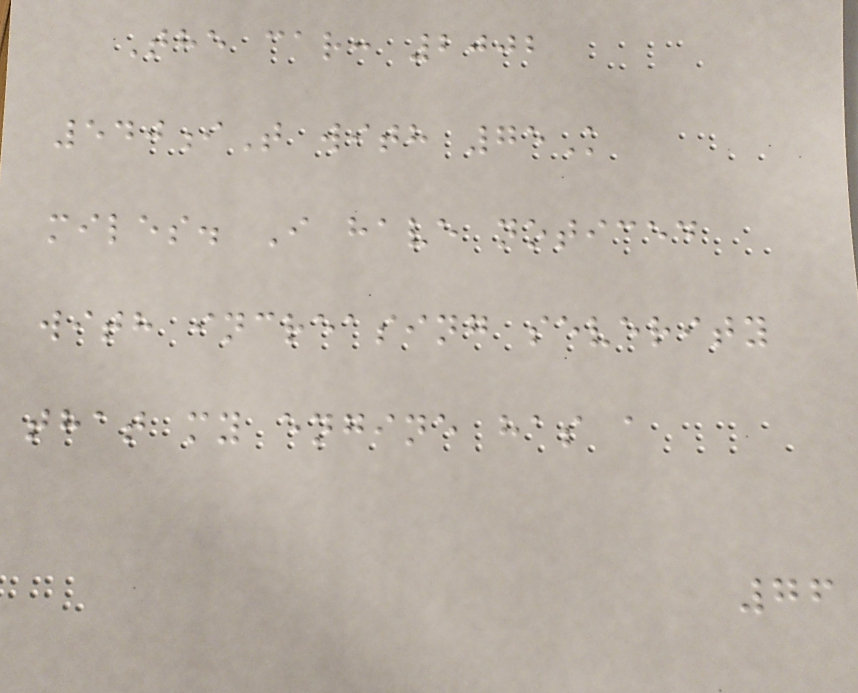The car: 2002
540iT with 75K
miles. I have noticed
with increasing severity
that my engine has a
76
